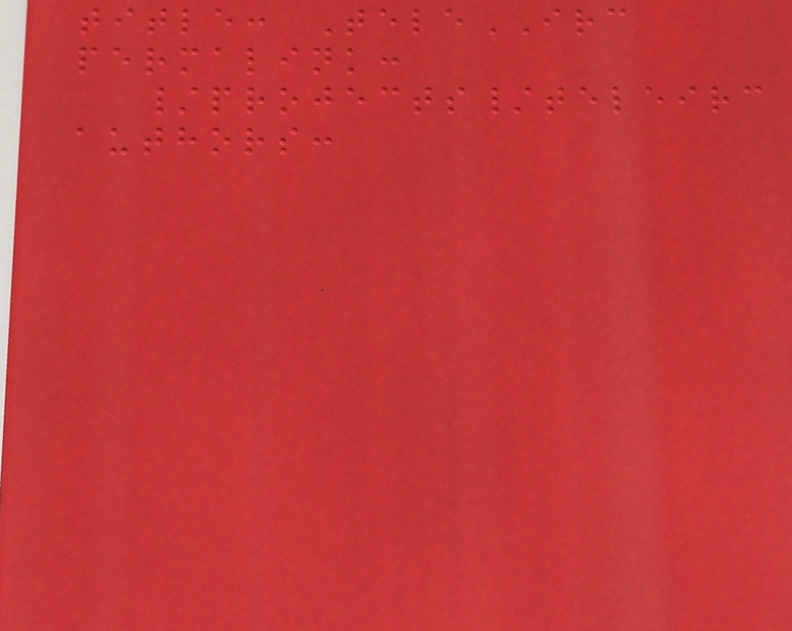title: TeleIRC
permalink:
/projects/teleirc
authors:
